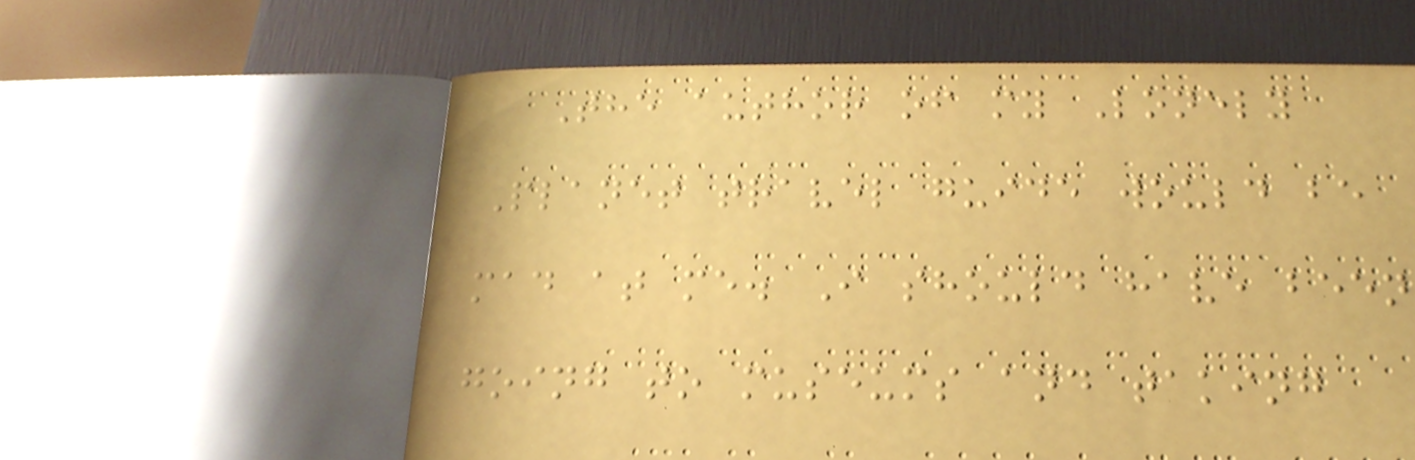The author of my Lonely
Planet travel guide would be
mad at me. I should have been
going to museums and taking
